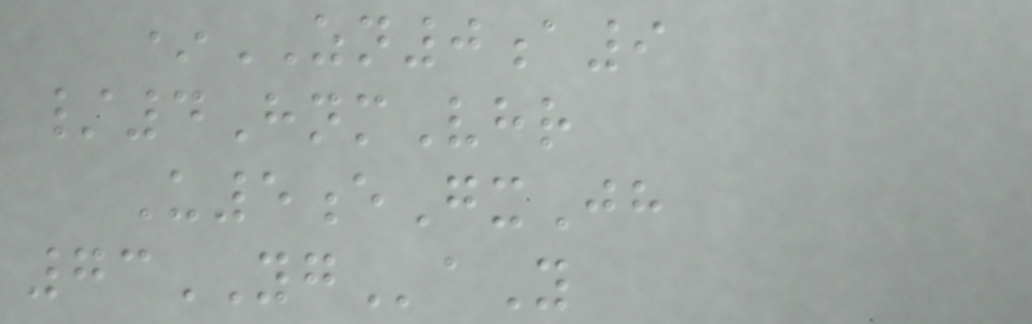*ZN0a9
/4HnmVhr
U5eGxJh
73YGaY
